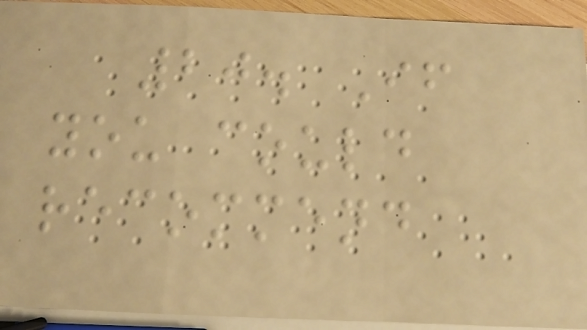20. If
you could
recommend
